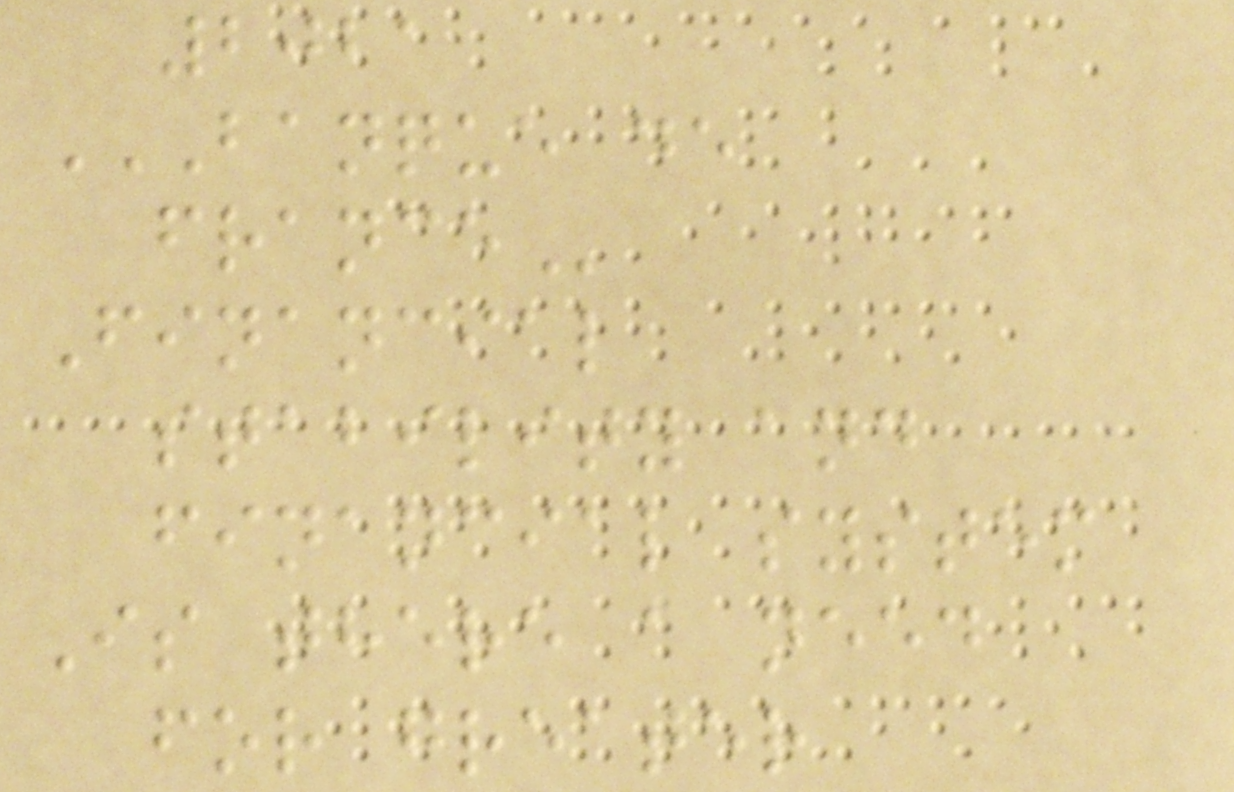2021
BANQUE DE
FRANCE
Financial
stability and
financial system
Is there a need
for greater
